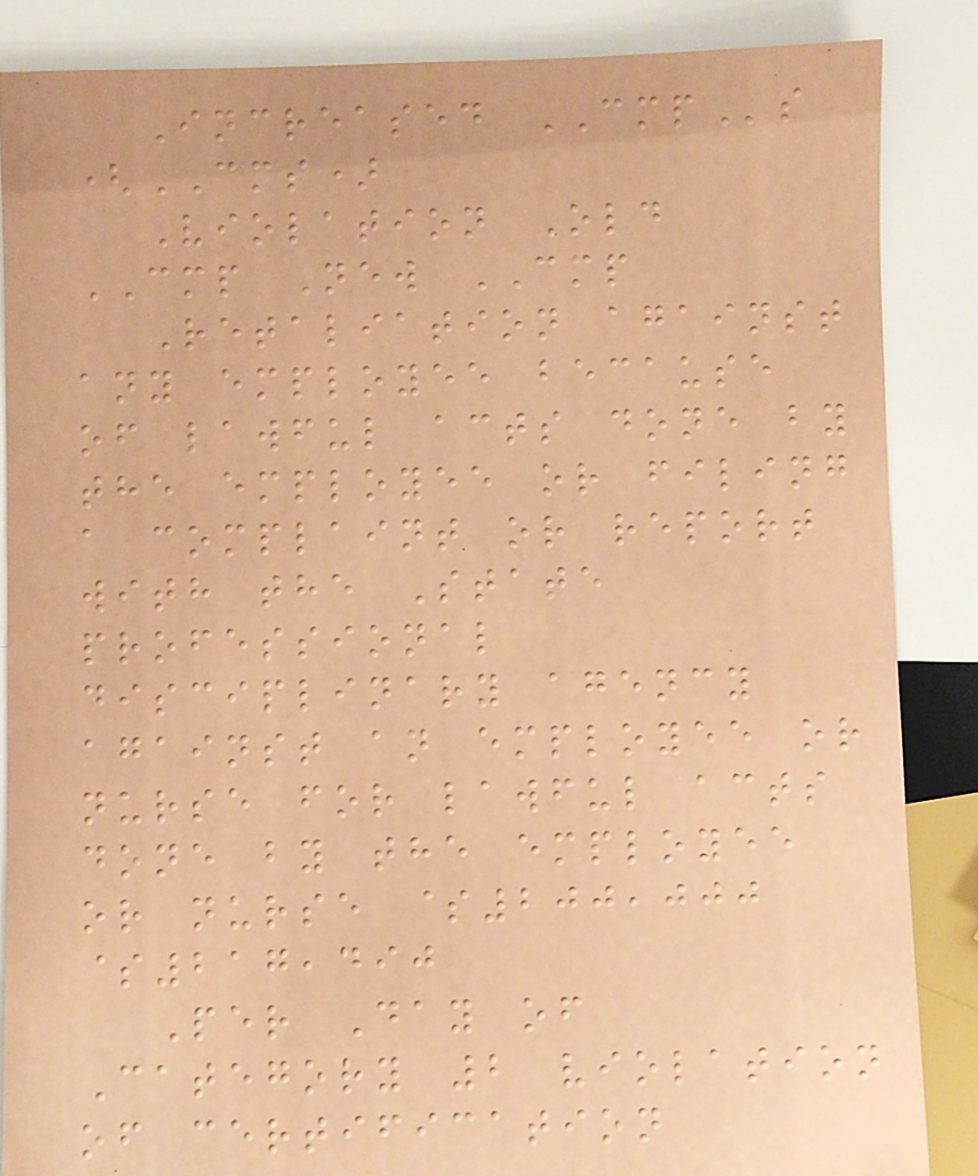Increased CMPs
(CMS)
Violation Old
CMP New CMP
Retaliation against
any employee because
of lawful acts done by
the employee or filing
a complaint or report
with the State
professional
disciplinary agency
against an employee or
nurse for lawful acts
done by the employee
or nurse $200,000
$217,490
Per Day of
Category 2 violation
of certification
